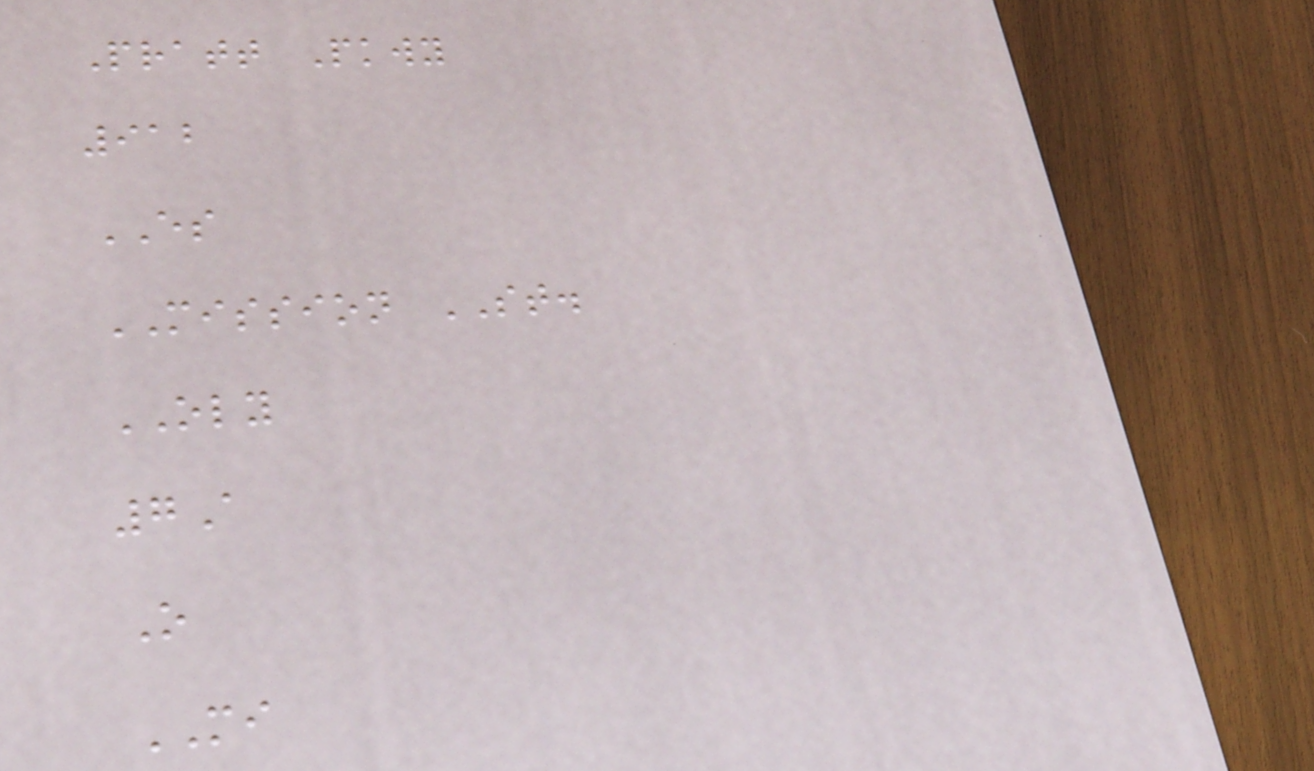Pratt Pkwy
912
ES
MISSION ST.
OLY
7A
O
MI
